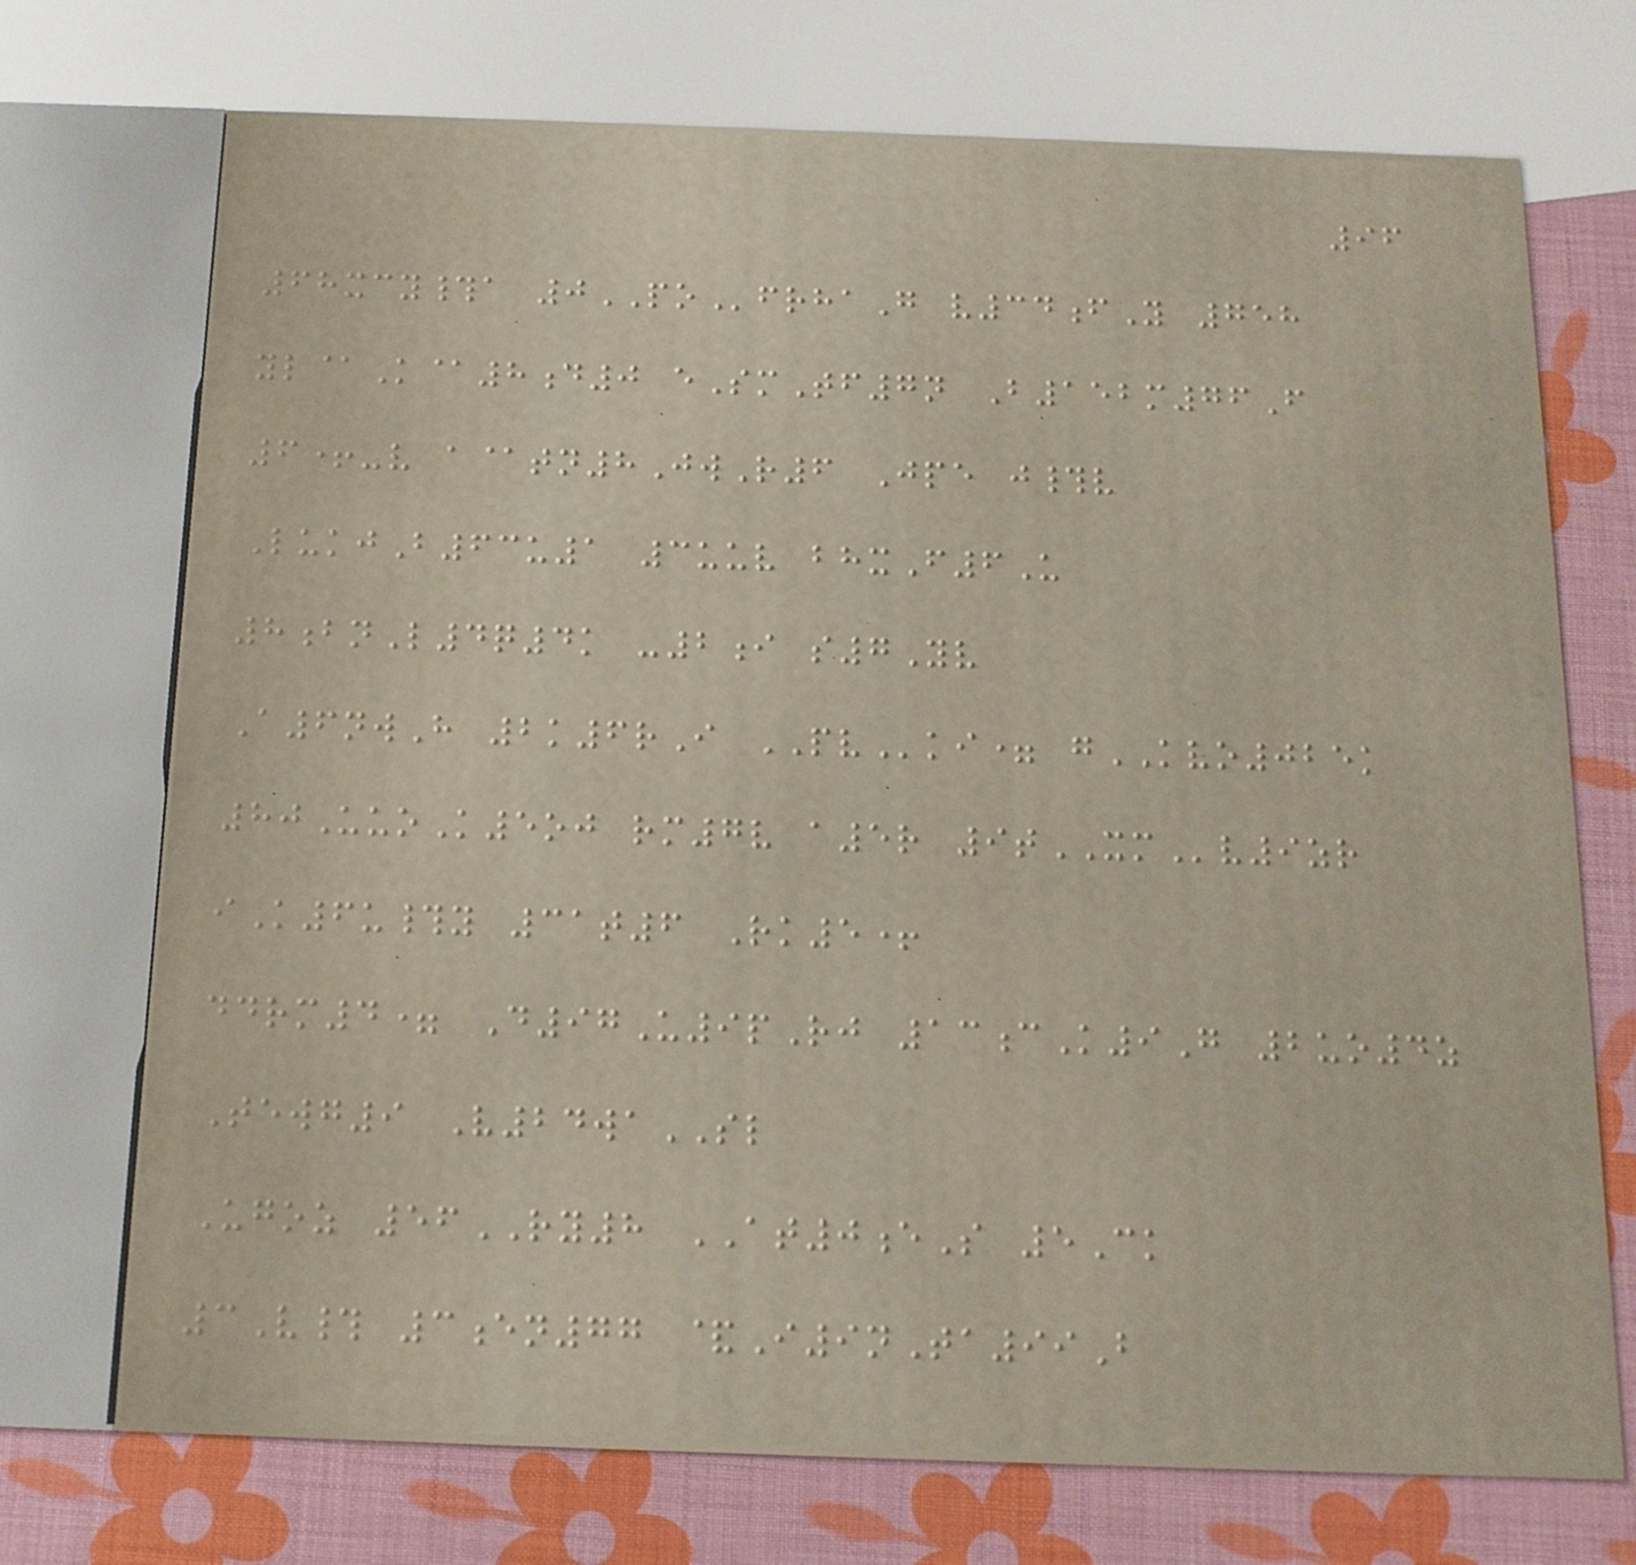96
68xcy#a 0POfrhaG v34fY 758
yl@K@8d0 eSmTf7n B152m76F
6+-v a@tn8JwR6 Jpe j#v
LukjB63u1 3uuv bhxF6U
8bnL4q4k -2i s7Yv
A6nwH 2k6rI PVki= gKVO025k
80UuoK5oj rm7v a5r 9tXMv9zr
iK6u#y 31t6 Rk5+
ddrm4= D97U9pRj 13cK9G 2uo4z
Tewg9 V24waSL
Ugoz 56RY8 AT0eS 5Ck
3V# 3en77 &I9nTa99B
